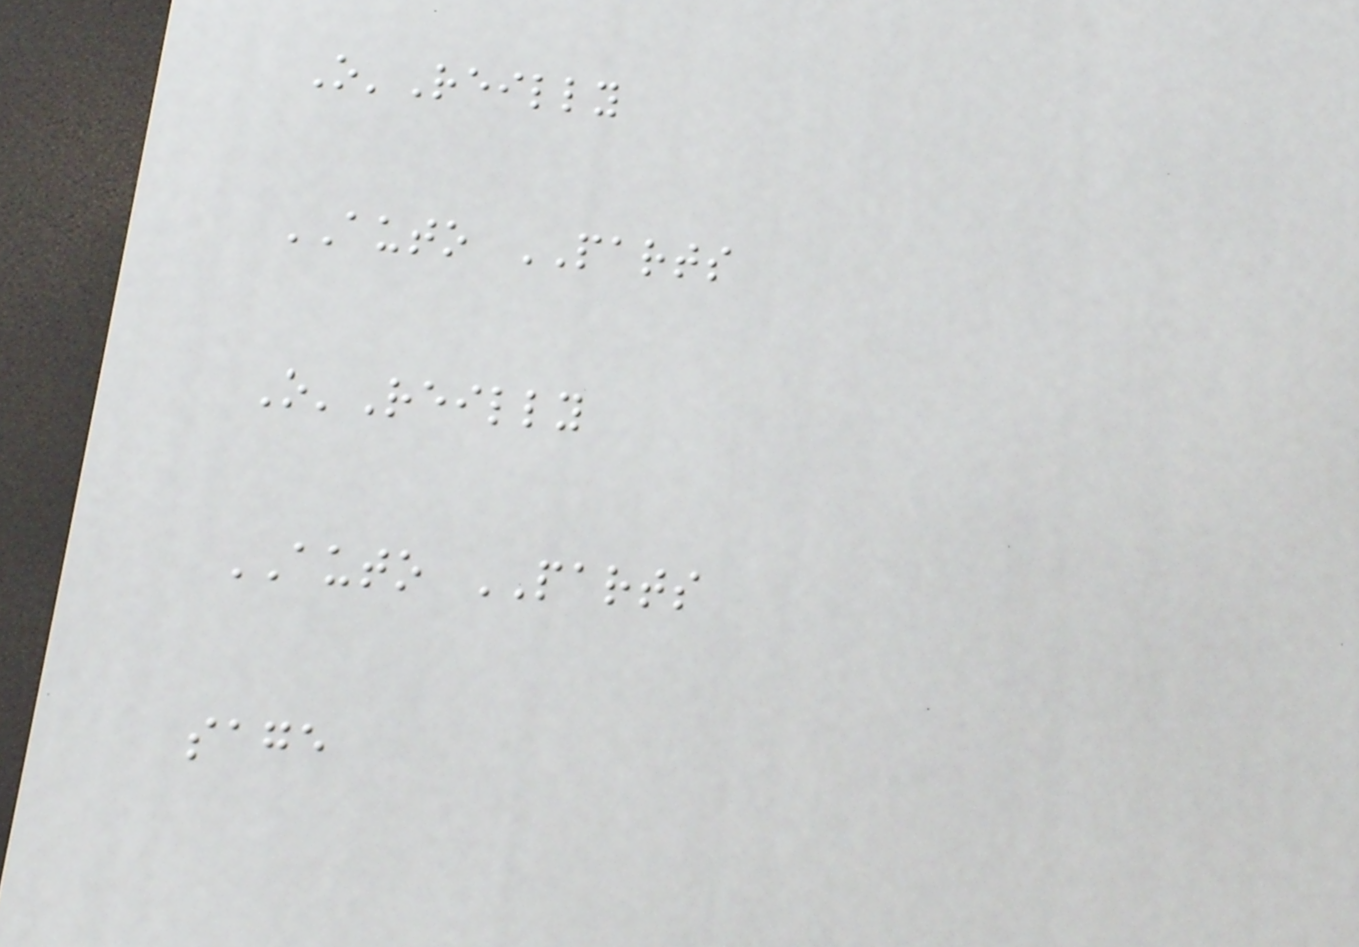O'Reilly
AUTO PARTS
O'Reilly
AUTO PARTS
sage
